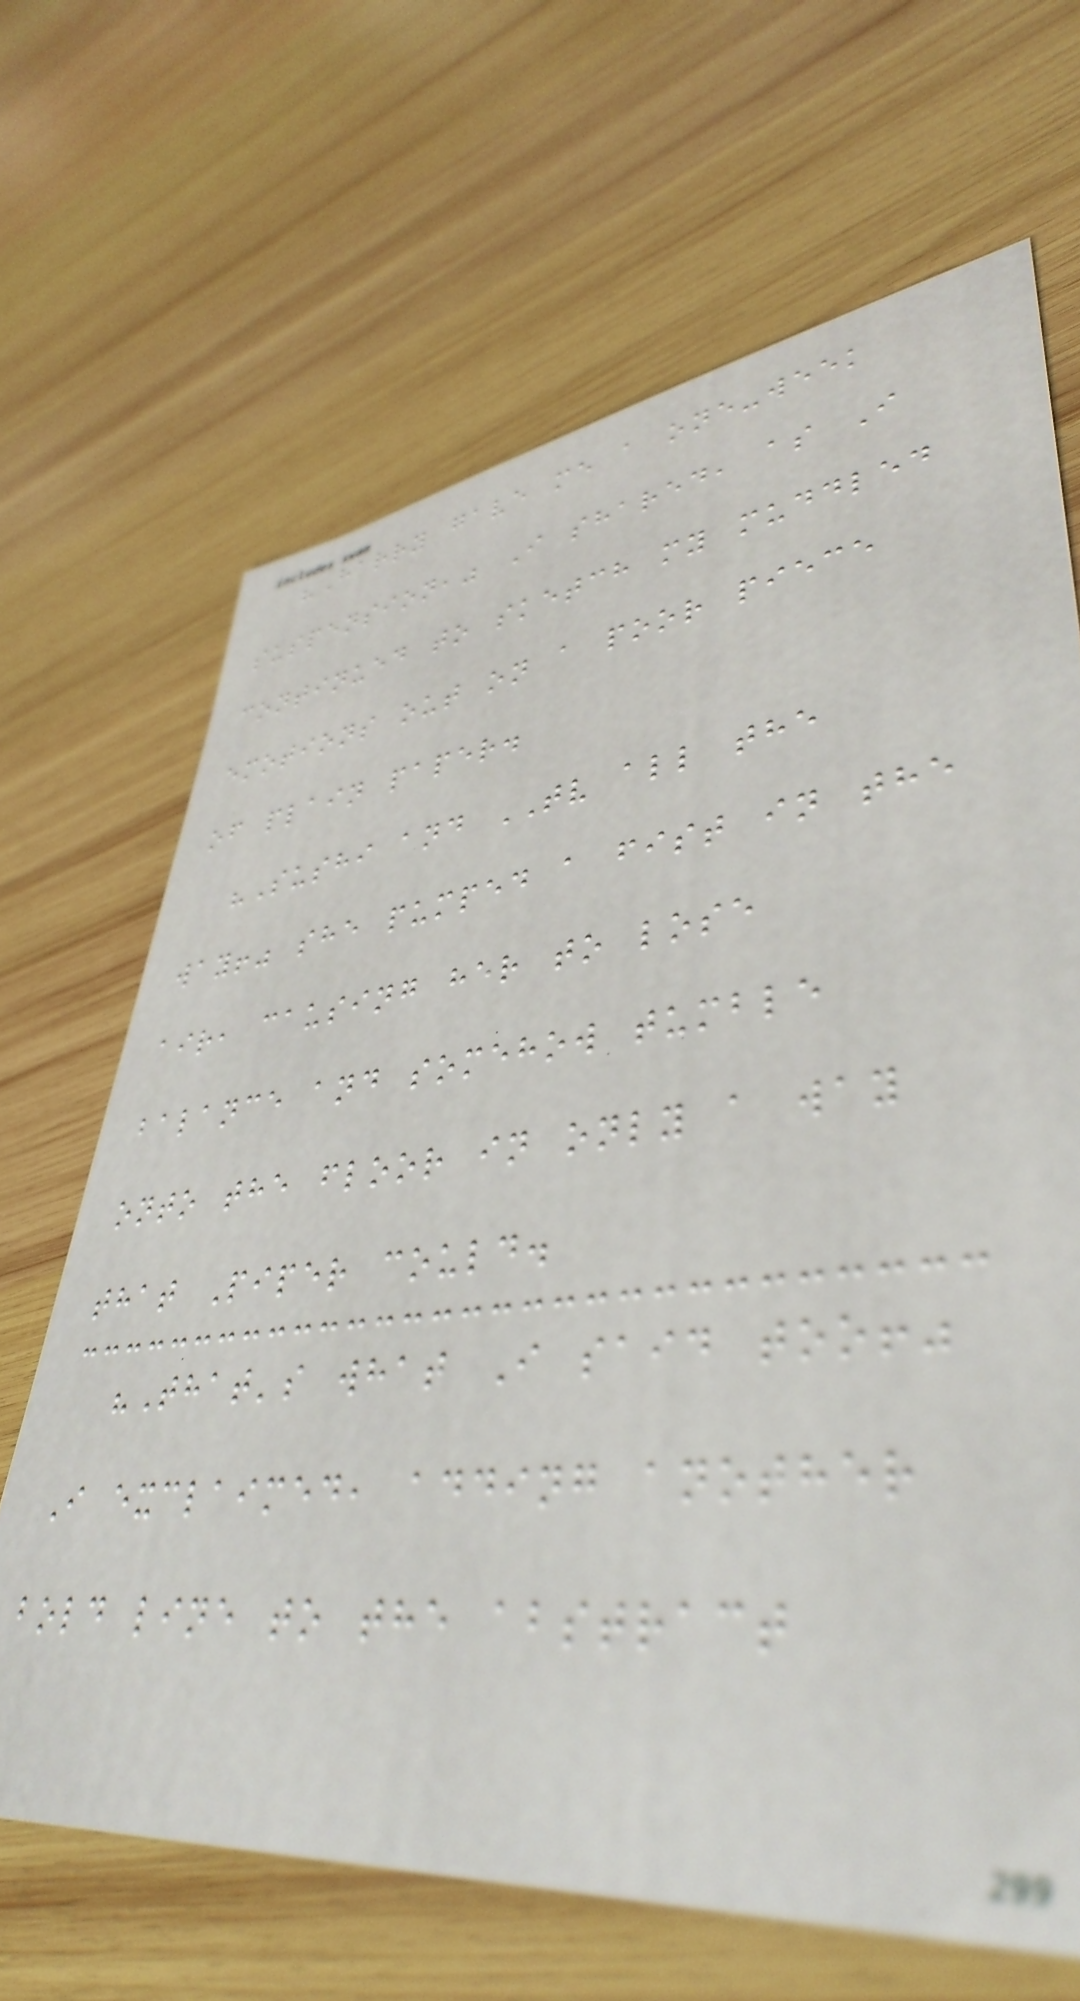"Harry gave me a one-week
suspension," I shared, as I
continued to sketch my muddled
emotions out on a poor piece
of plain paper.
"Sushi and TV all the
way!" she pumped a fist in the
air, causing her to lose
balance and somehow tumble
onto the floor in only a way
that Piper could.
"That's what I said too!"
I exclaimed, adding another
bold line to the abstract
